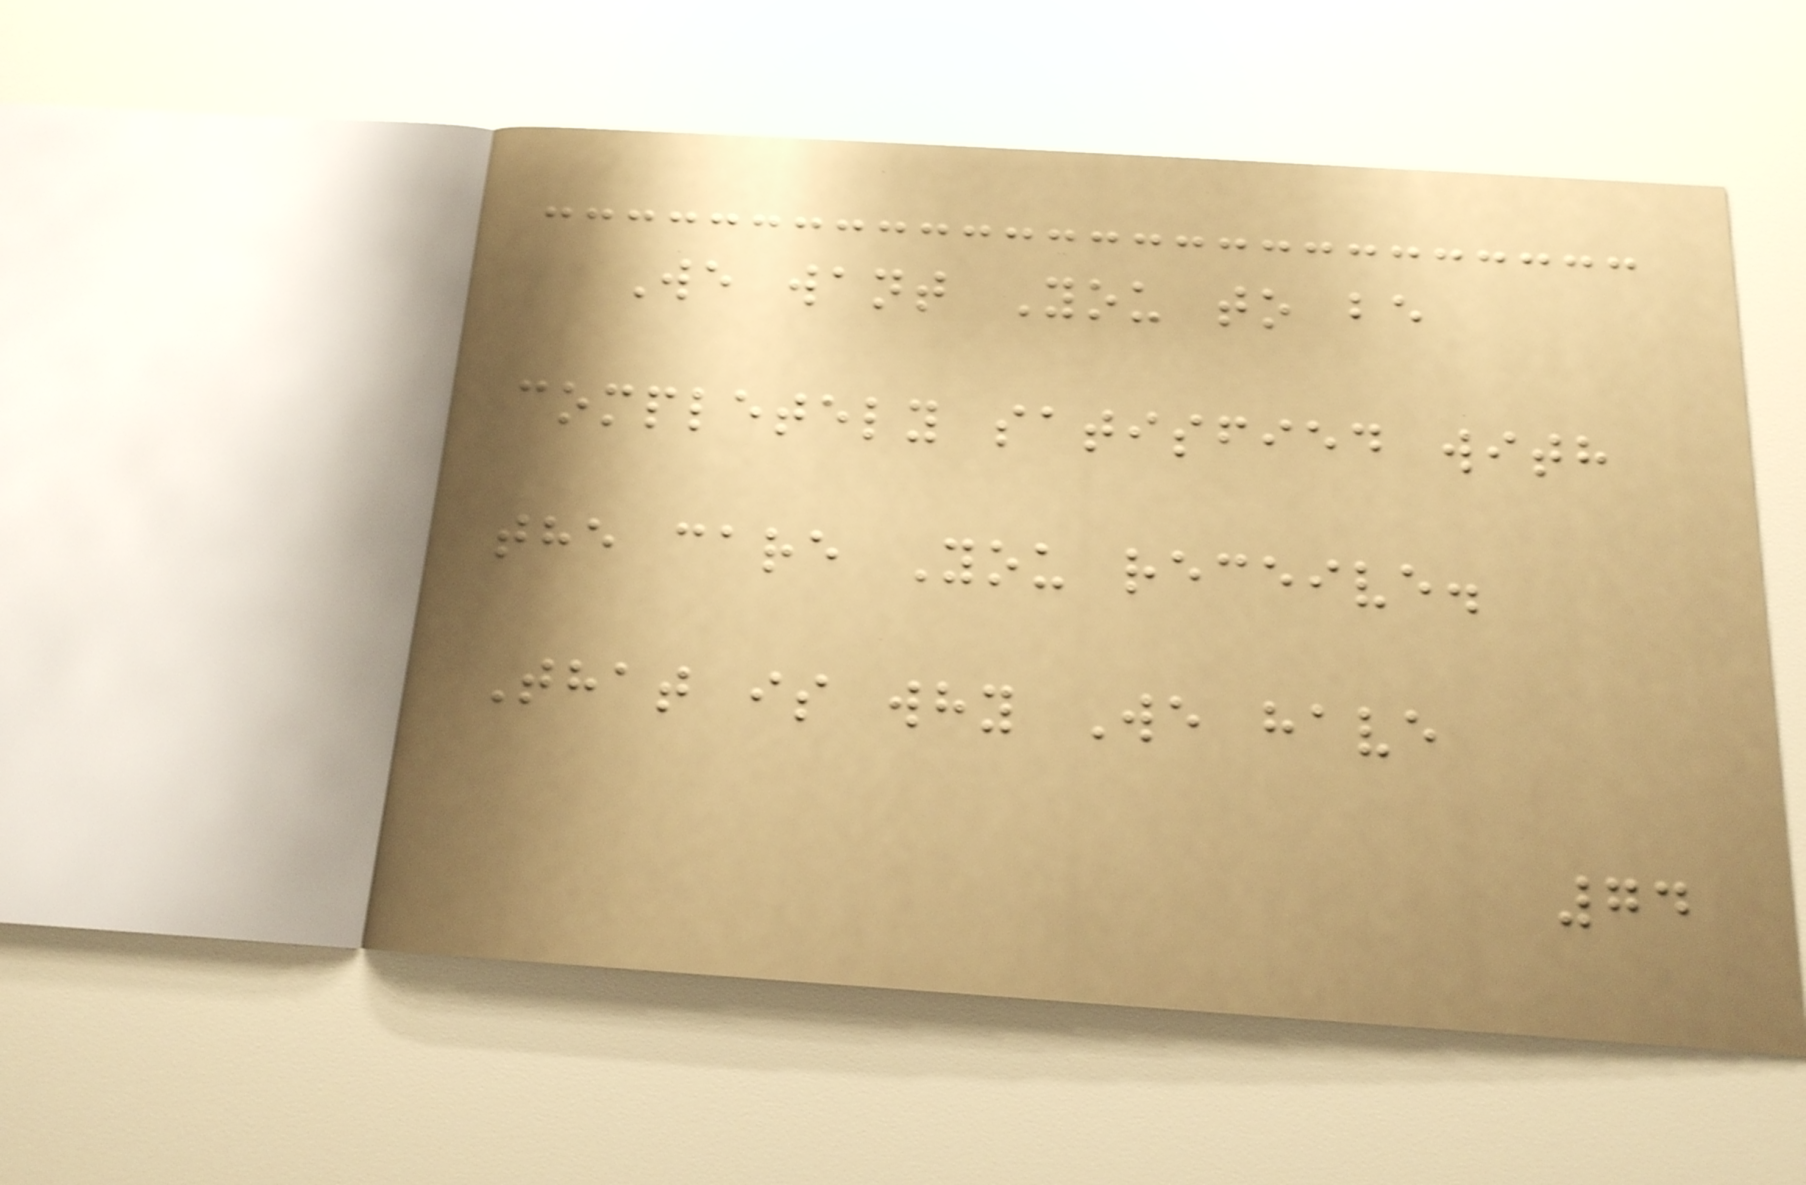We want You to be
completely satisfied with
the care You receive.
That is why We have
74
